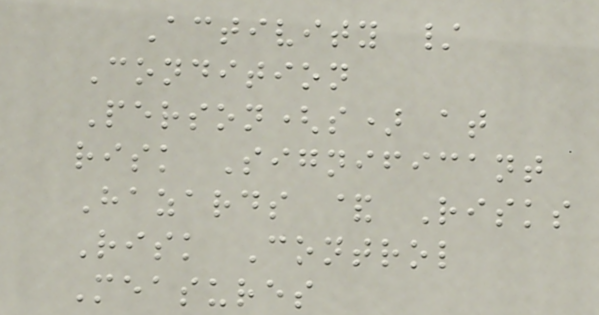Activity /
Condition
Person(s) at
risk Significant
Hazards & Risks
Risk Control
Measures
